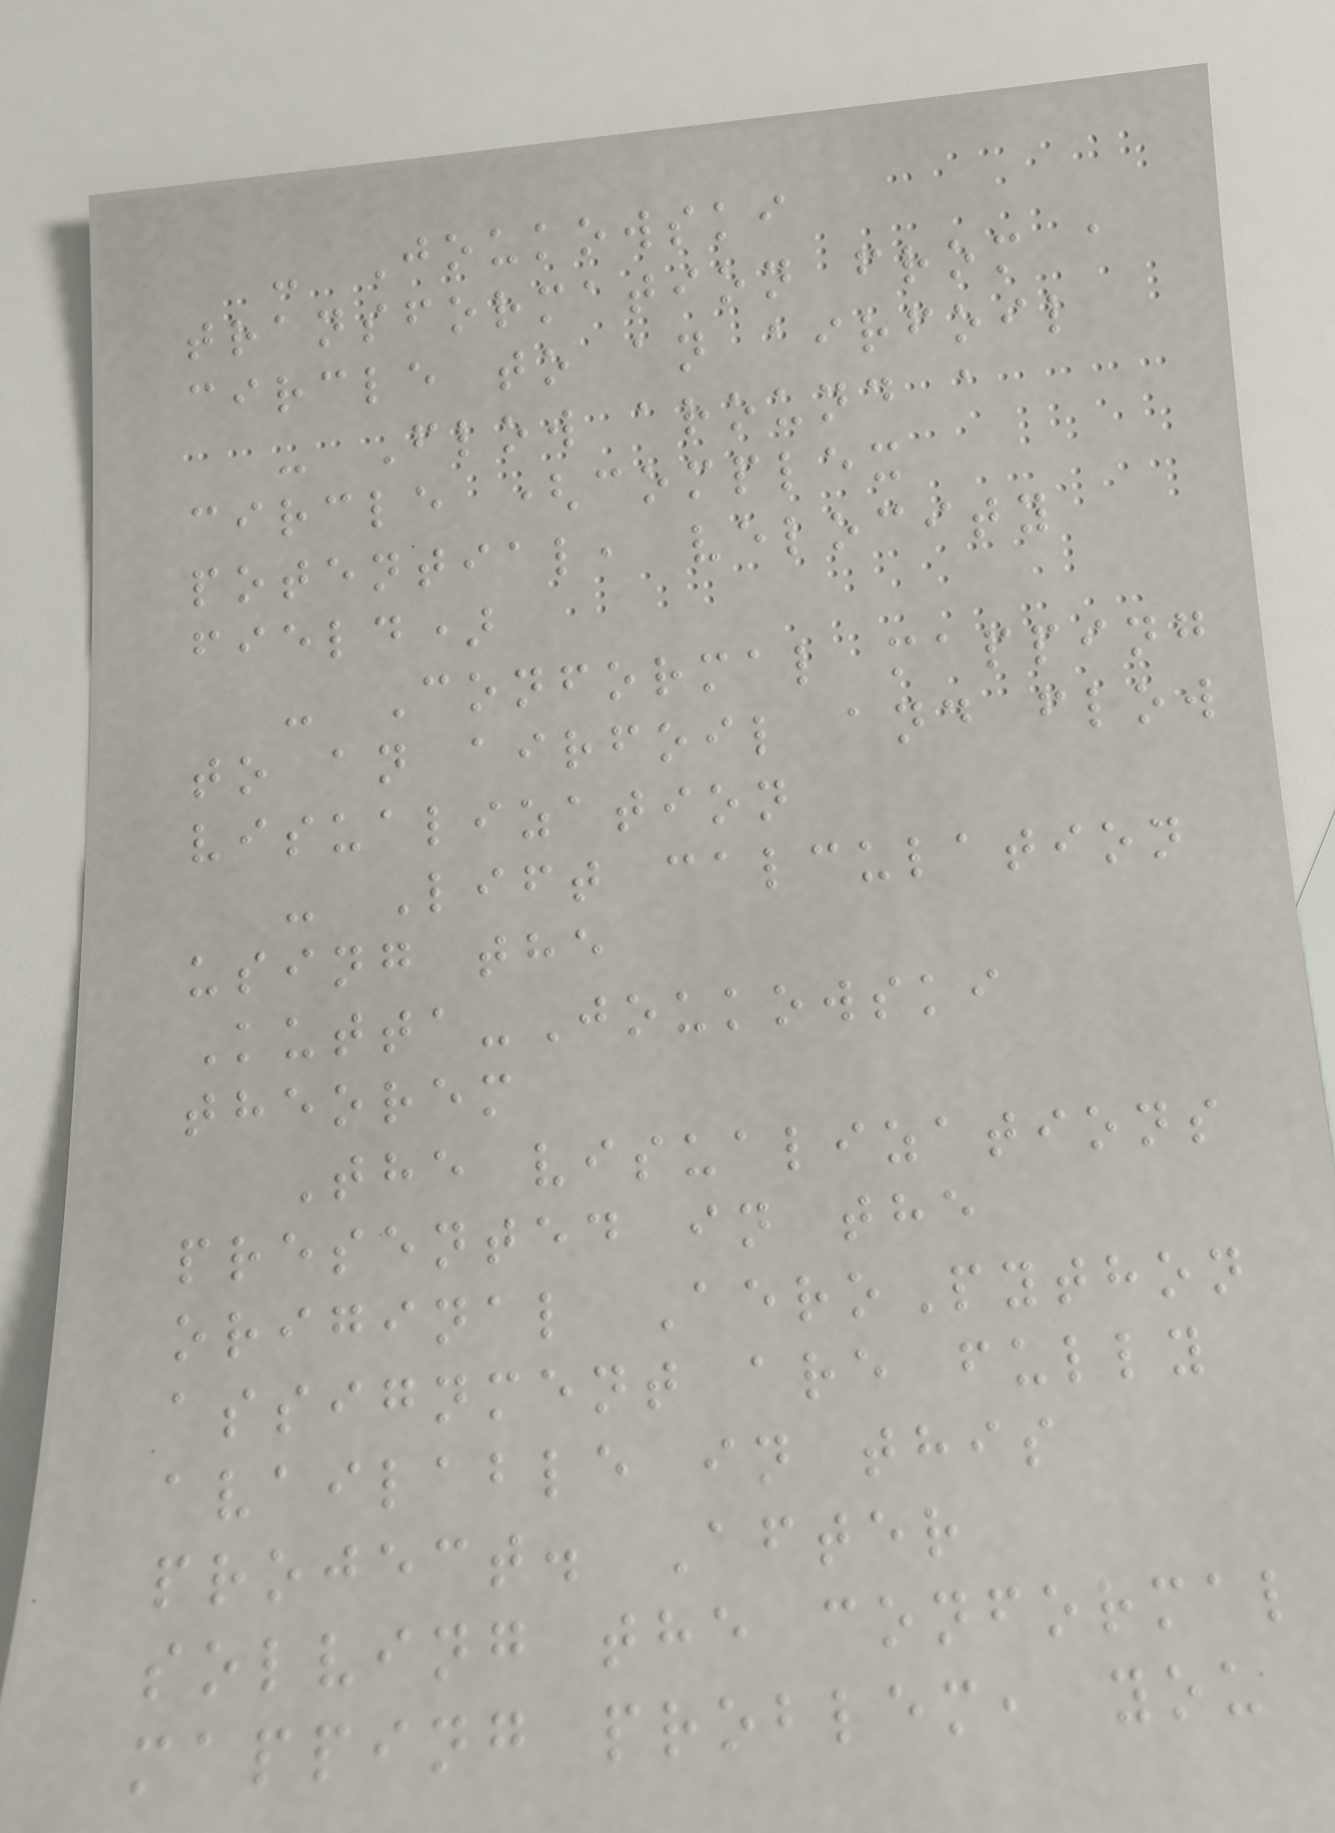- Joukowski
transformation from a
circle to an airfoil
- Flow around a
circle (complex
potential, velocity
field)
- Conformal mapping
to an airfoil and flow
visualization
- Lift calculation
using the
Kutta-Joukowski
theorem
The visualizations
presented in the
original AeroPython
assignment are fully
available in this
project. After
solving the conformal
mapping problem, you
